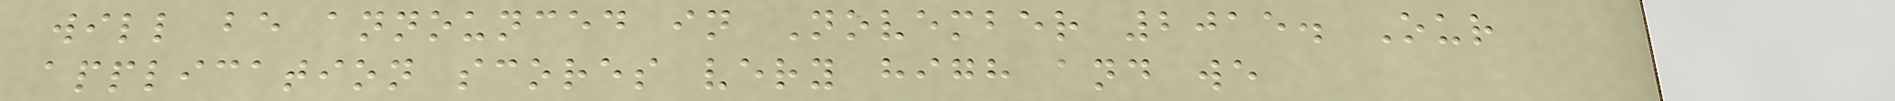will be announced in November 2015. Our
application scores very high and we
